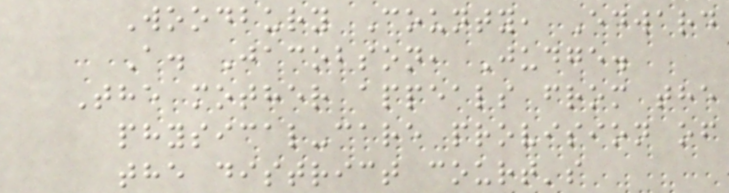Woodbury County, Edward
A. Jacobson, Judge.
The mother appeals from the
physical-care provision of
the district court's
